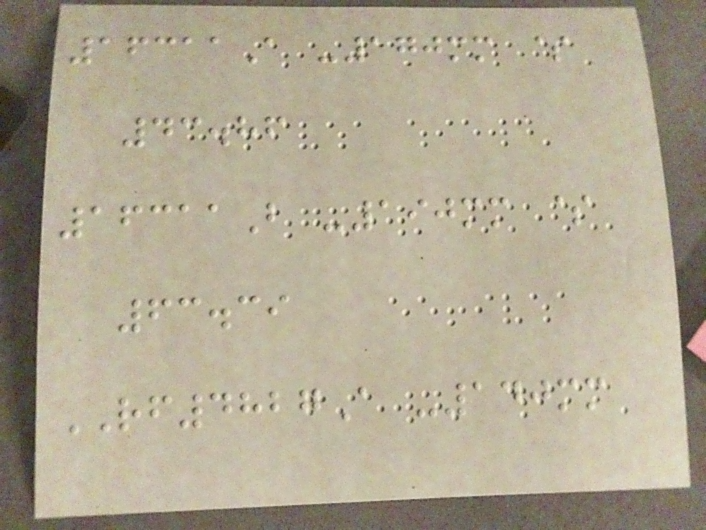16311A -170mm $
43.86
16311B -190mm $
63.39
RF4827A -140mm
